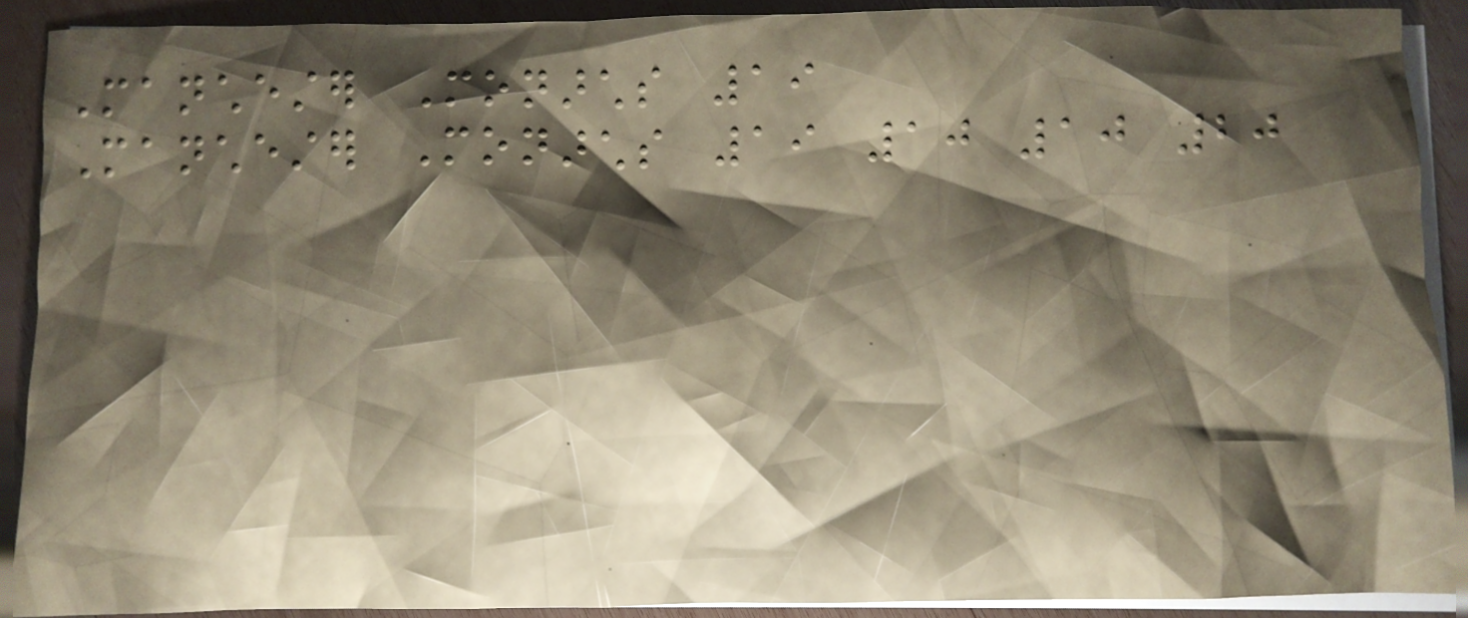Manchester Monarchs 19
Manchester Monarchs 19 10 10 20
